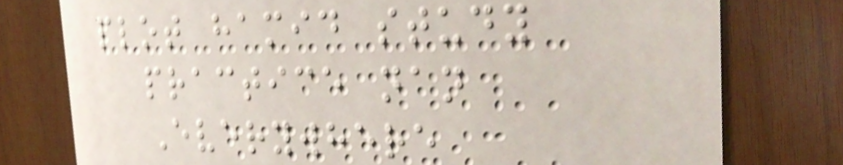plot hamid study
practice nan
Everywhere
